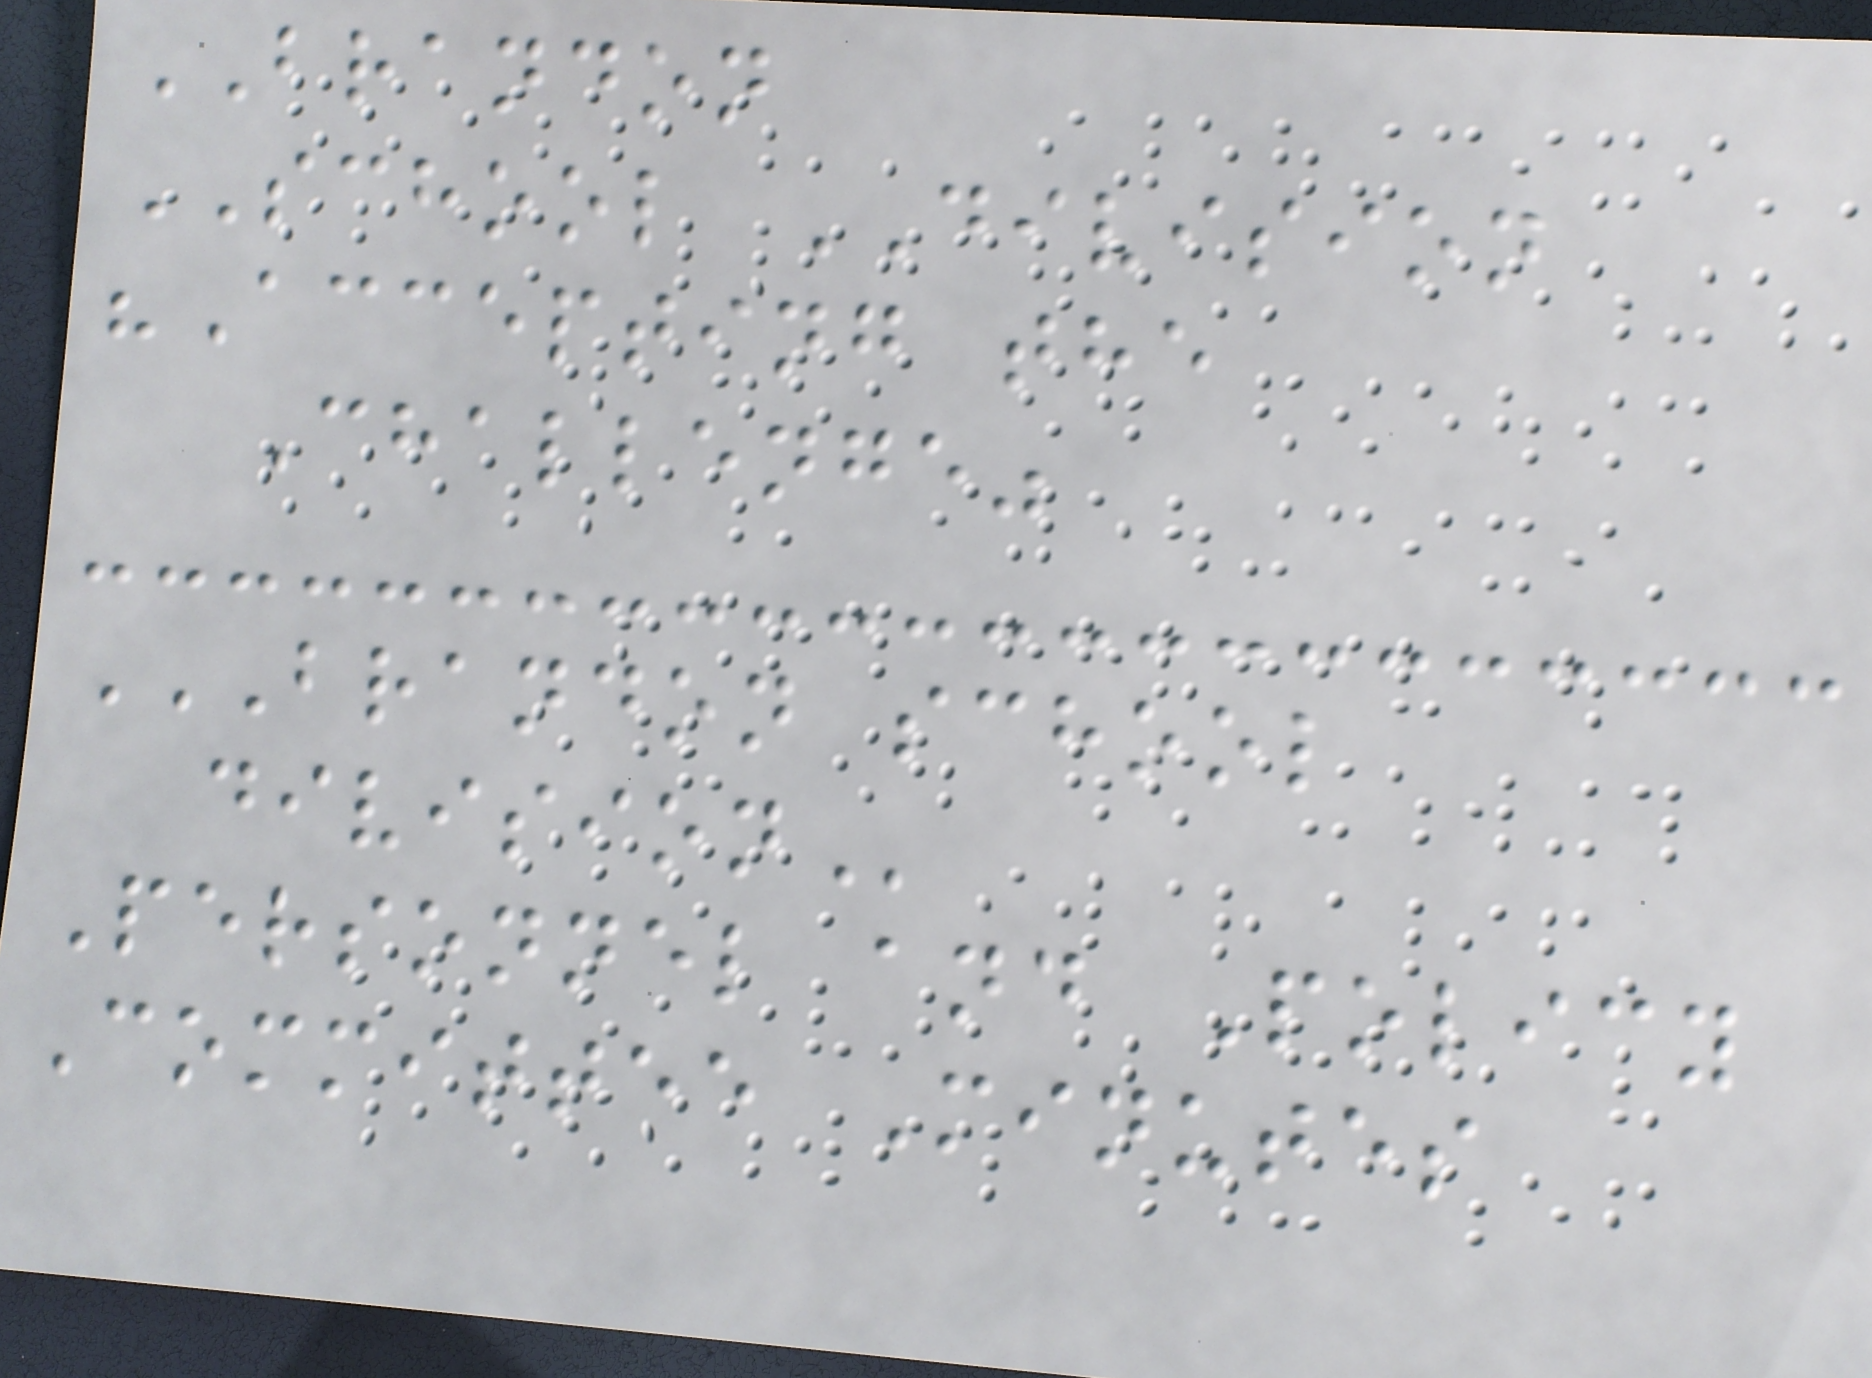BRANDON
SCHOOL DIVISION
"Accepting the
Challenge"
BRANDON SCHOOL
DIVISION
Personnel and Policy
Committee Minutes
